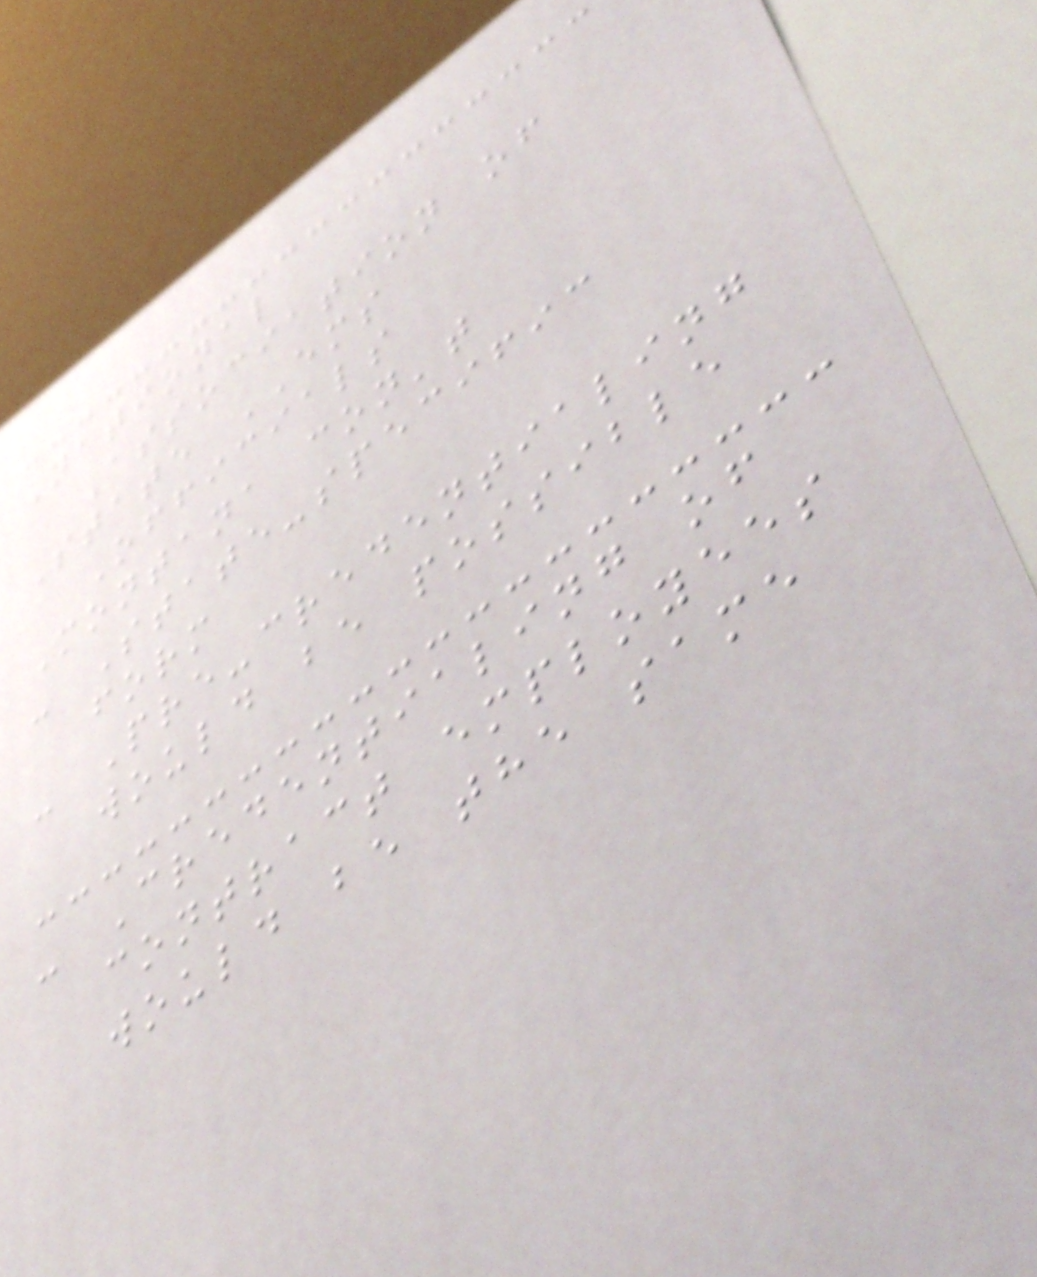National
Association of
State EMS
Officials
Montana con't
- State-specific
form
- Pre-credentialing
would be possible
- Credentialing of
contract employees
would be the same
